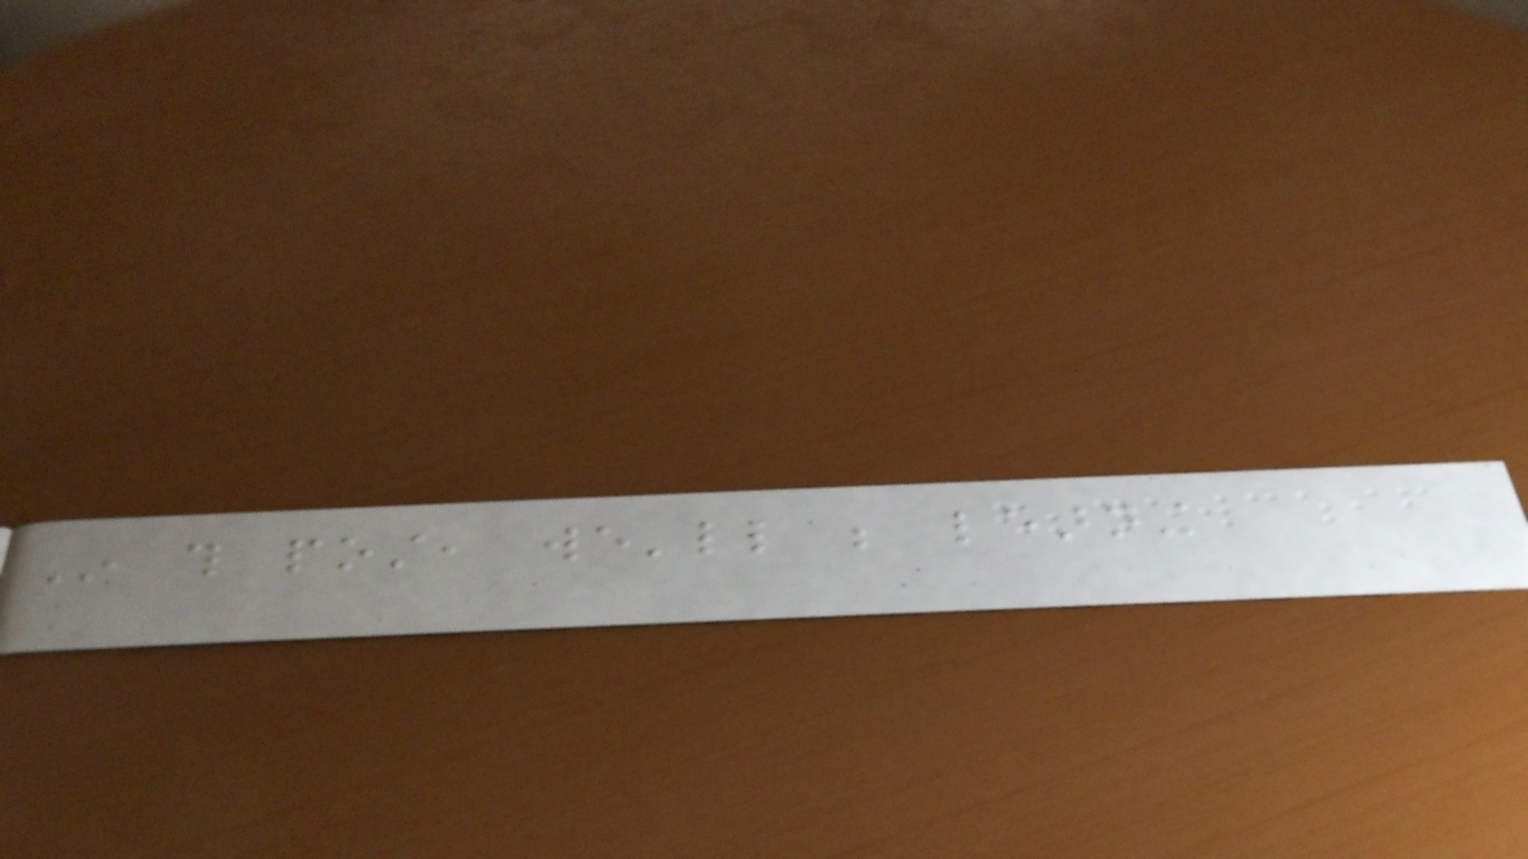In this post, we'll be learning
